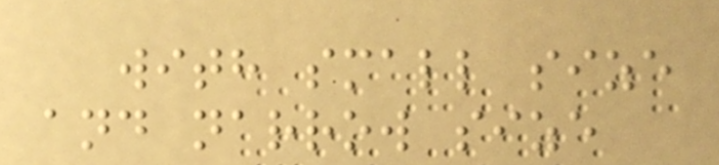with small size
and narrow size
